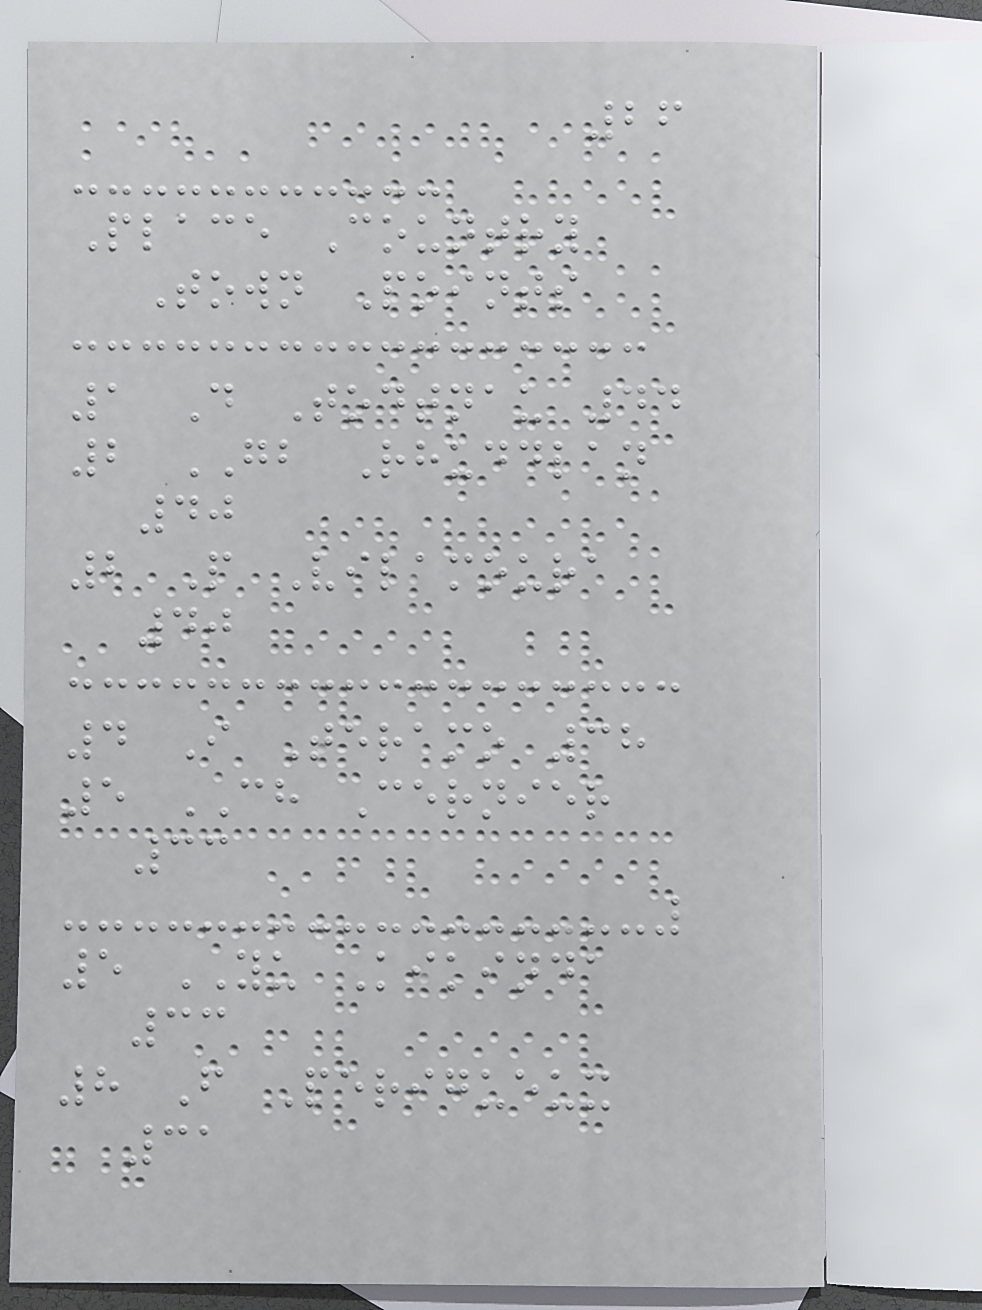26
Place Country
Town Points
1 D Todtnau 44
2 GB Rhuddlan
40
2 P Vilamoura
40
4 I Teramo 38
5 CH Cernier
33
5 YU Kikinda
33
8 F Perigueux
31
